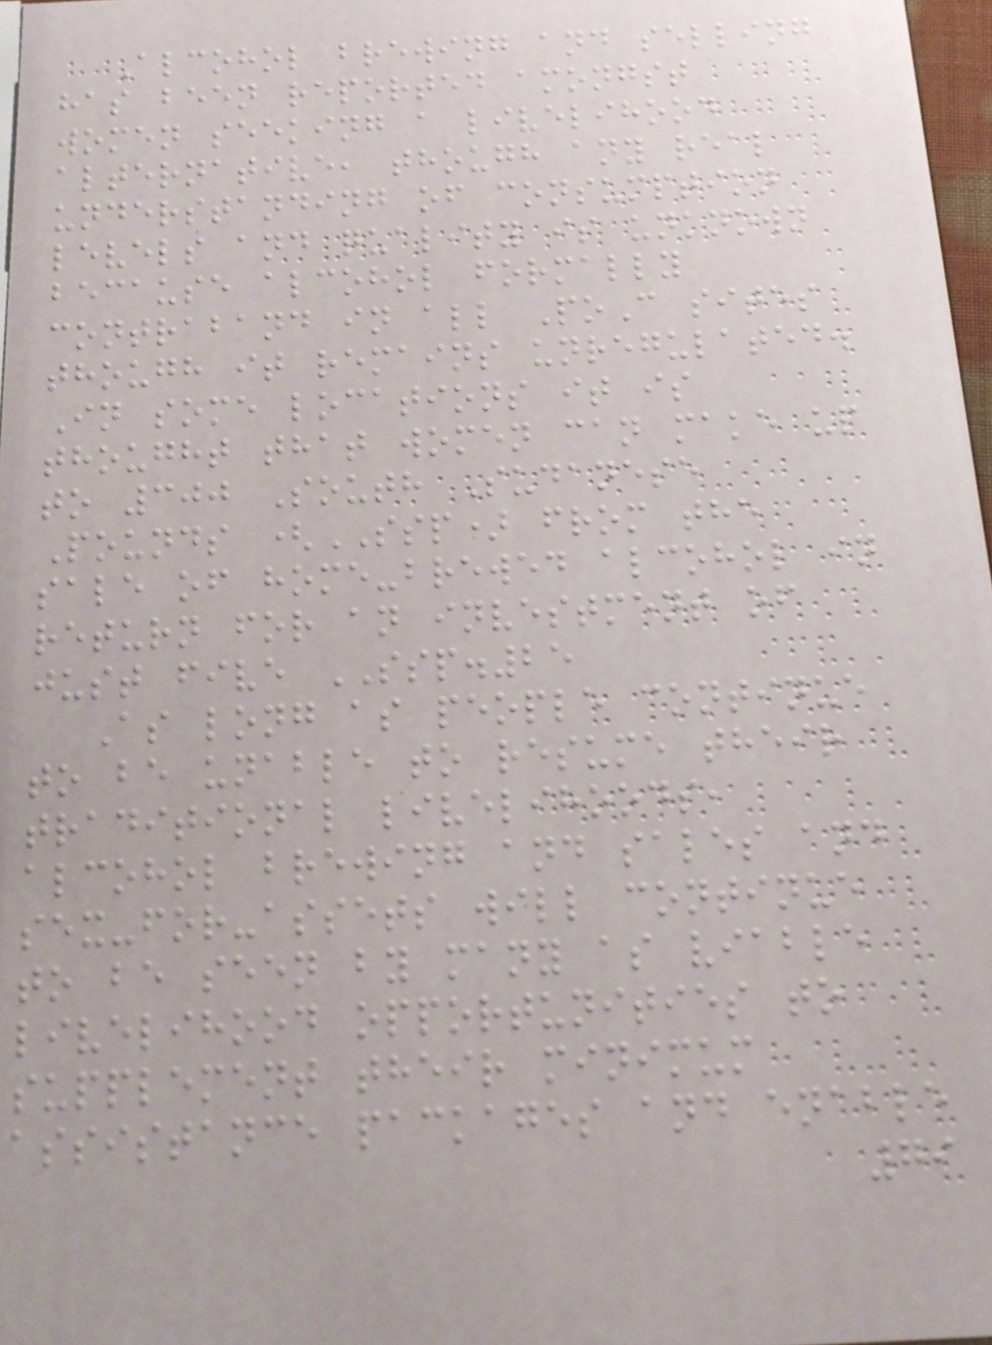Alcohol brewing and selling
has been reported amongst
women seeking a livelihood
alternative, though any real
understanding of consumption
levels and quality is unknown
because alcohol formally
contraband in all PoC sites
though it remains unregulated.
In some locations it is
thought that women can make up
to 300 South Sudanese
Pounds (SSP) from the
sale of home-brewed alcohol in
return for an investment of
just five SSP.25
As long as people continue
to be unable to resume their
traditional livelihoods,
alcohol brewing and sales and
sex-for-assets will continue
to be seen by many as viable
livelihood opportunities to
supplement their minimum
assistance packages and enable
79
